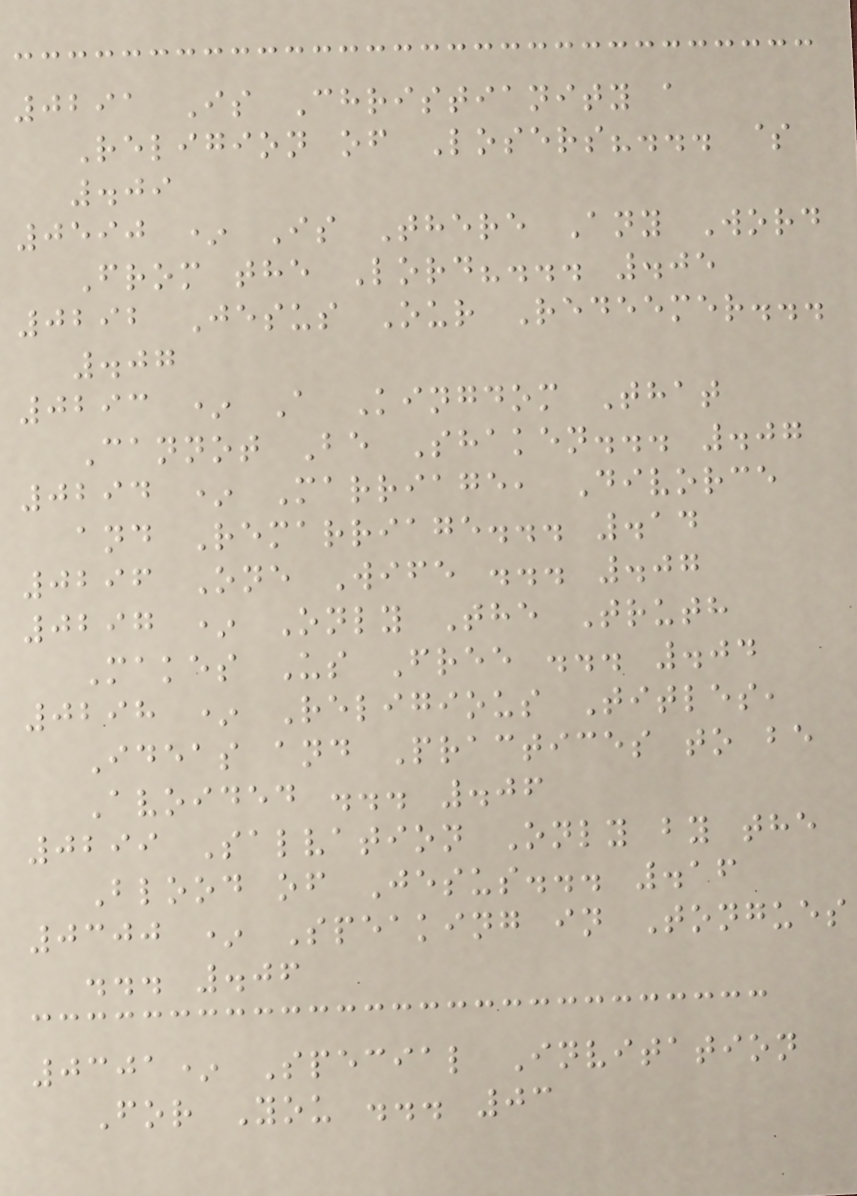0291 Is Christianity a
Religion of Losers?... $
.09
0590 * Is There Any Word
From the Lord?... .05
0292 Jesus Our Redeemer...
.07
0293 * A Kingdom That
Cannot Be Shaken... .07
0294 * Marriage, Divorce
and Remarriage... .14
0296 One Wife ... .07
0297 * Only The Truth
Makes Us Free ... .04
0298 * Religious Titles,
Ideas and Practices to be
Avoided ... .06
0299 Salvation Only by the
Blood of Jesus... .16
0300 * Speaking in Tongues
... .06
0301* Special Invitation
For You ... 03
